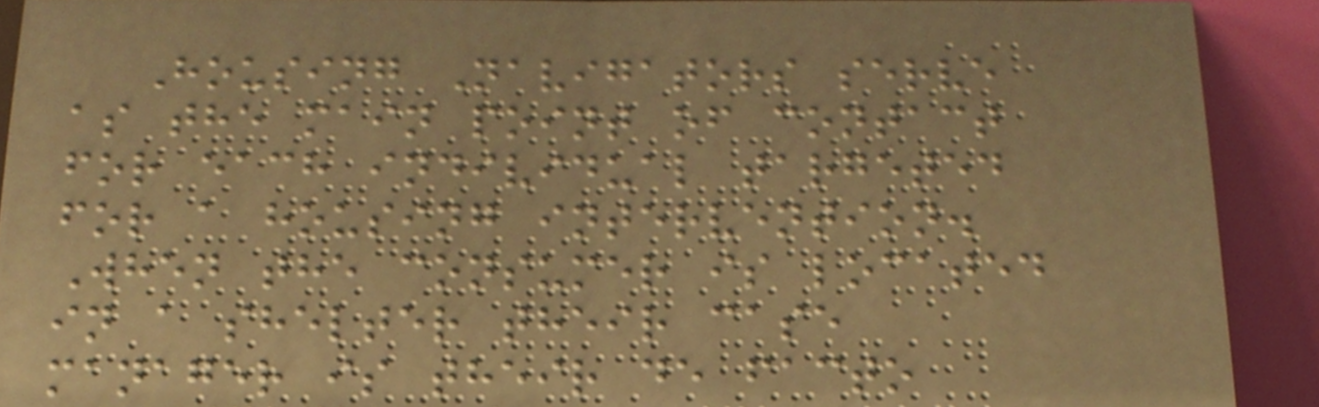Housing Navigators serve
as the main point of contact
for each individual targeted
for a housing intervention.
When the consumer is located
in a shelter their case
manager is their de facto
